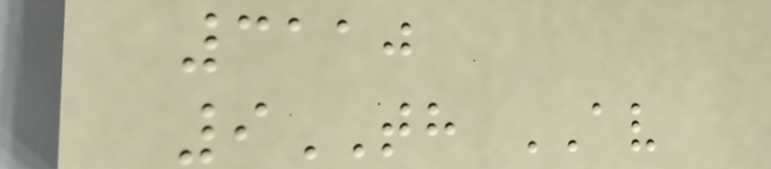3110
9TH AV
